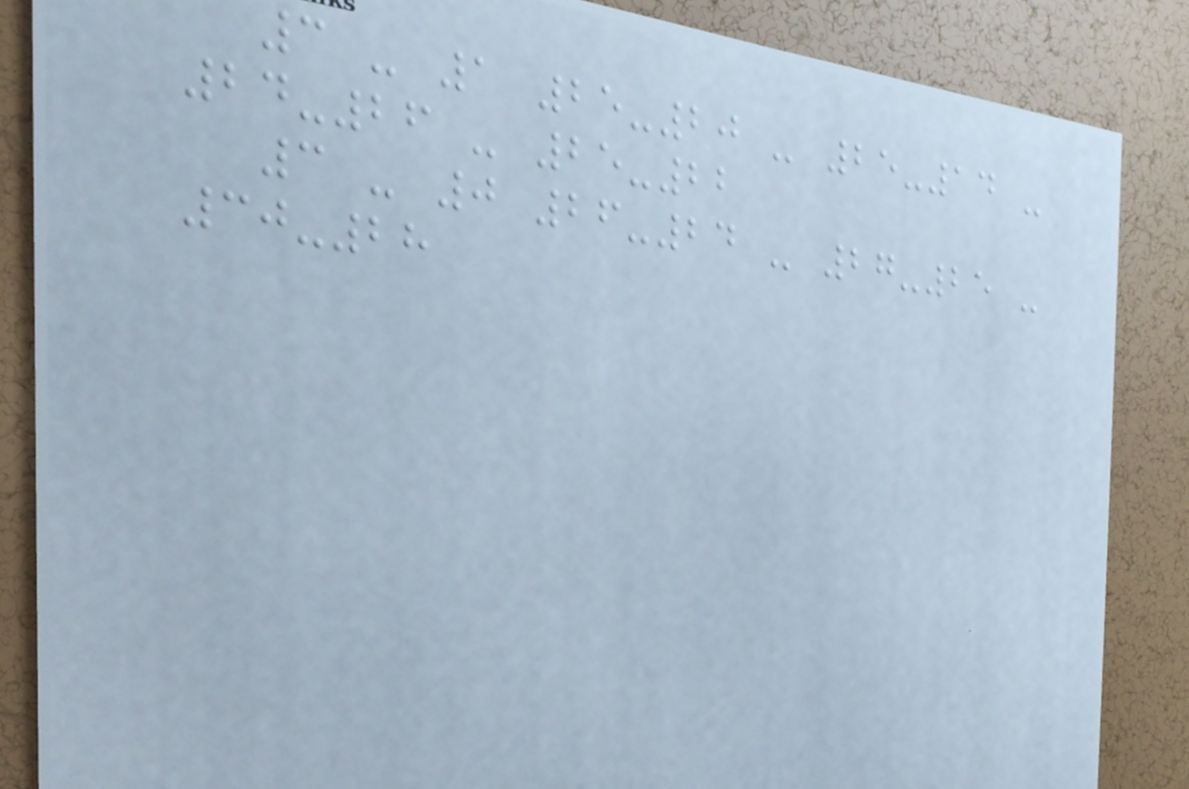3 - 1 25-20 - 25-14 -
24-26 - 25-22
3 - 0 26-24 - 27-25 -
30-28
